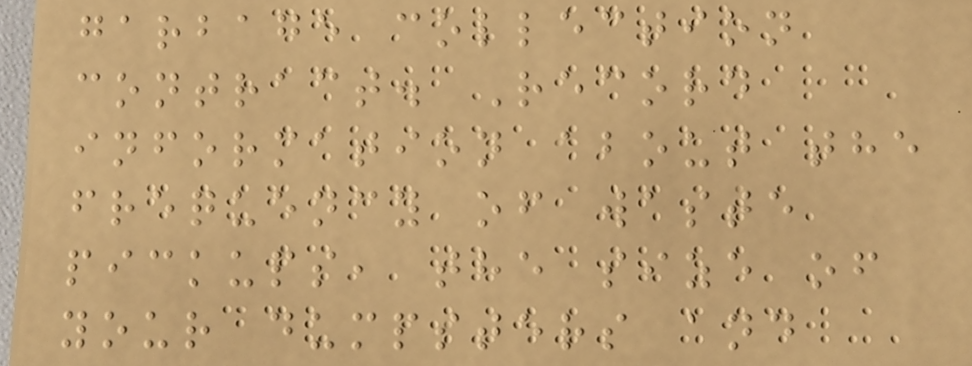garbage collection
contract. Record
information about the
frequency of waste
pickups, the size of
your dumpsters and
